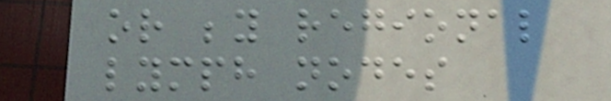or beyond regional
lymph nodes
